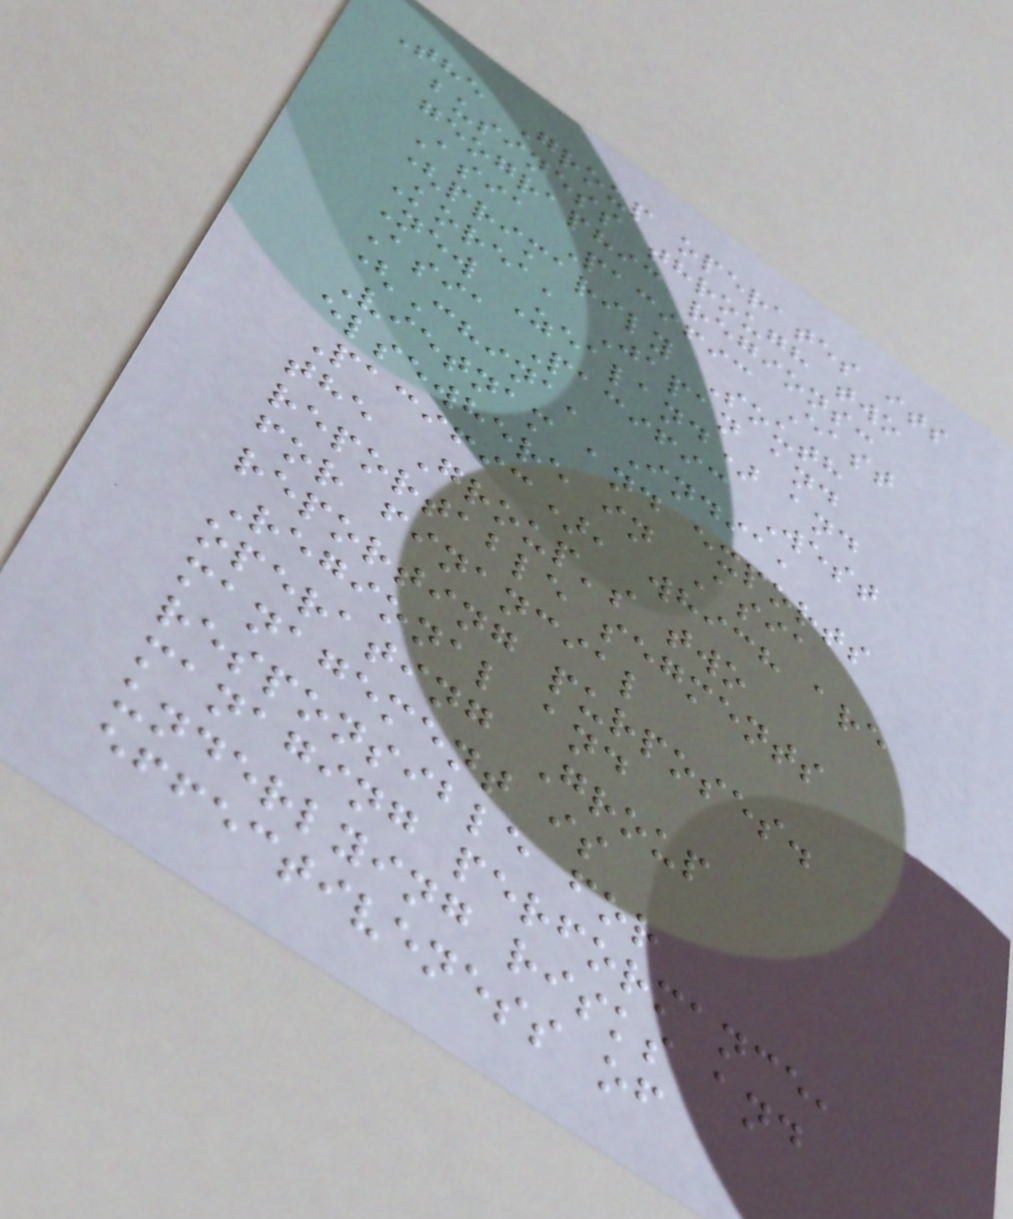The Group operates its
business through two
geographic regions:
Asia Pacific East
(primarily South
Korea, Japan and
New Zealand) and
Asia Pacific West
(China, India,
Vietnam and exports
elsewhere in Asia
Pacific), which are
the Group's two
reportable segments
for financial
reporting purposes.
Regional and
operating Group
management is
responsible for
managing performance,
underlying risks and
effectiveness of
